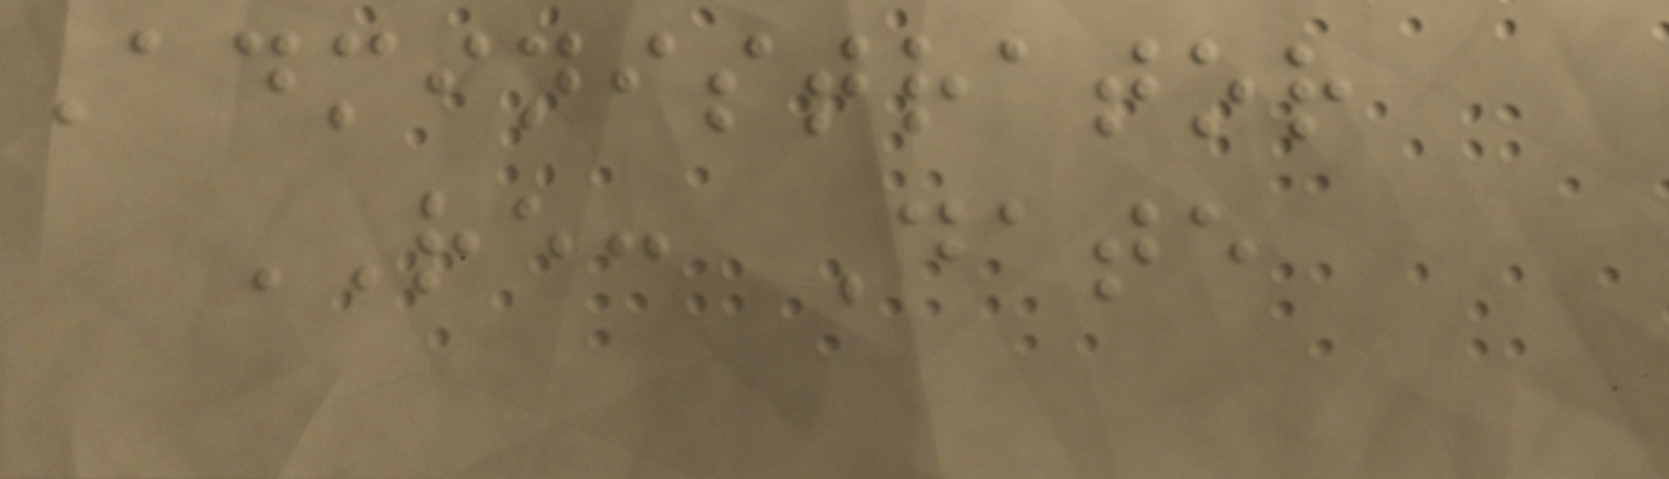Administrator
RE: Date
